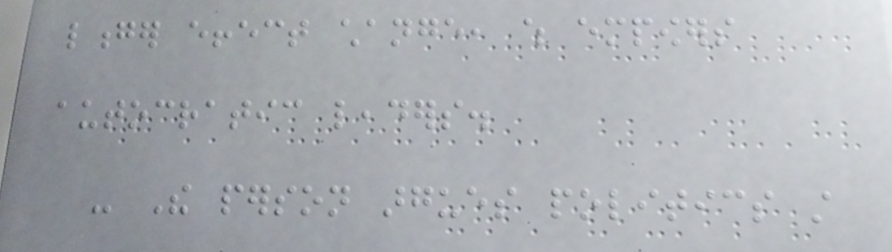longer effect change, which empowers
autocratic leaders.
- The person argues politics still
